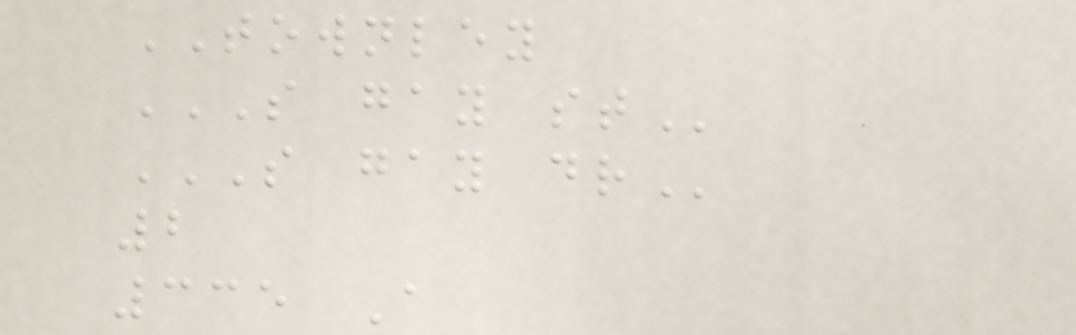TOWNLEY
S GAY ST
S GAY DR
2
335 A
